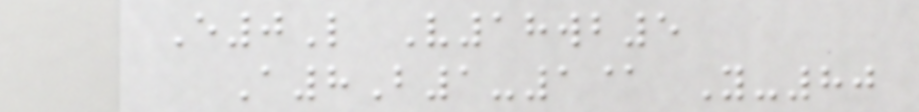E0L V18wb5
A8B1-1@ Y-80
